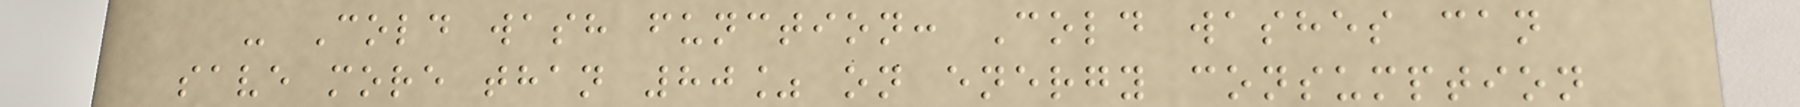- Cold wash function: Cold washes can
save more than 80% on energy consumption
